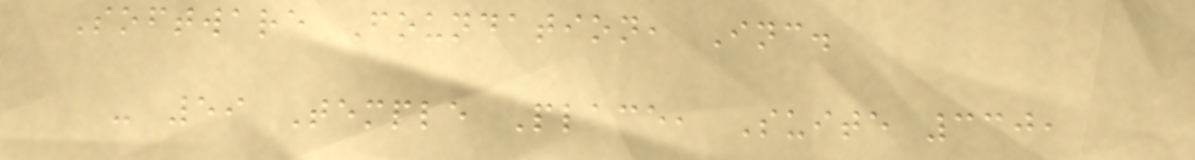Software Foundation, Inc.
- 59 Temple Place, Suite 330,
